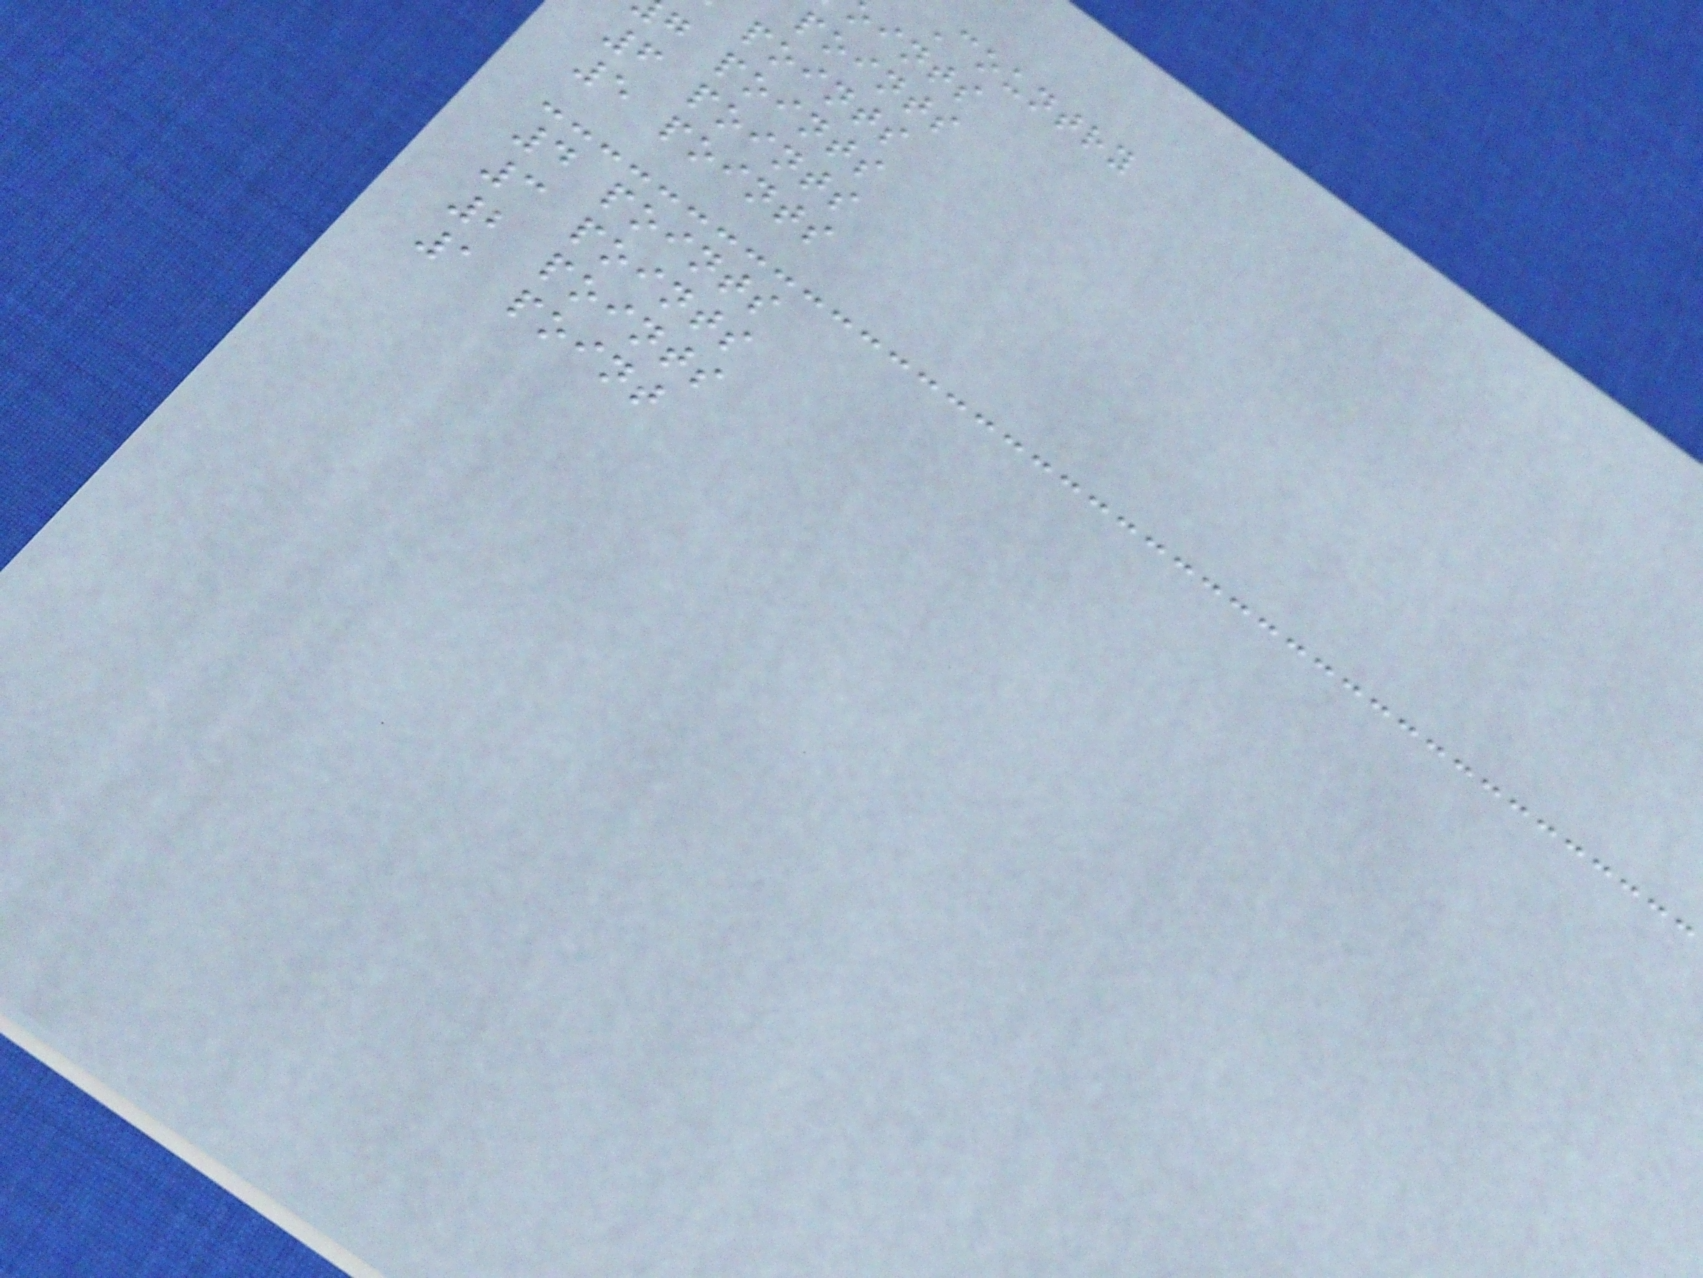Country
ints
points
points
g points
6 points
5 points
4 points
3 points
2 points
1 point
